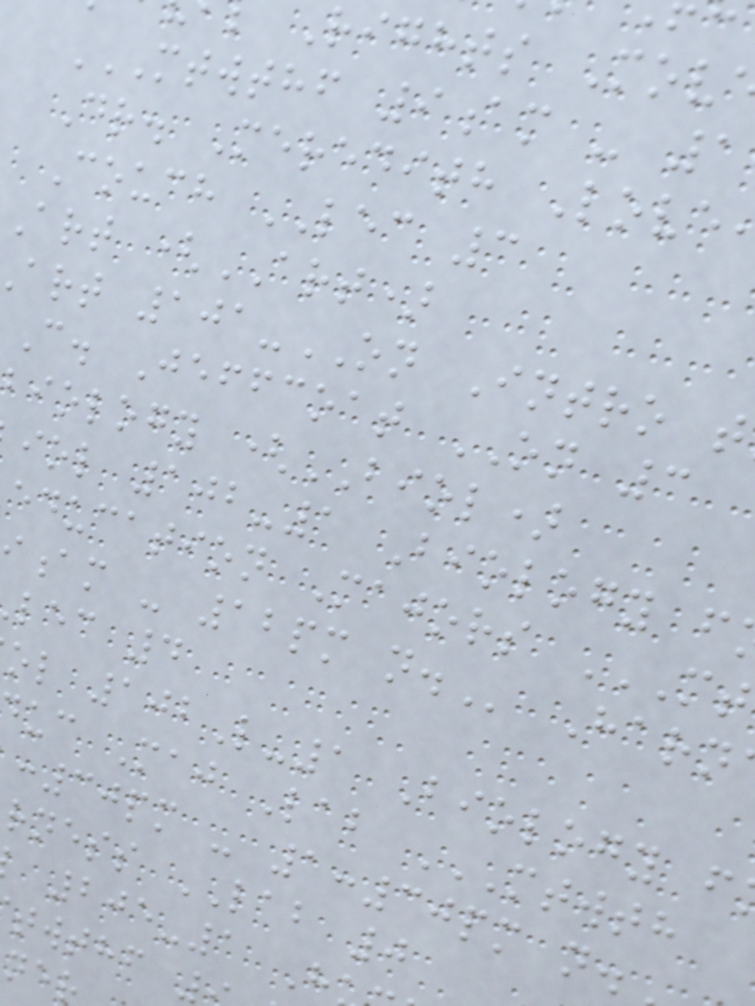Rights Mov
Dr. Meredith Love
Couch LEC 3
art (ART)
art 101-ON Intro t
C. Jeffcoat ON 3
biology (BIOL)
iol 102-1 Biology f
education Majors
am - 12pm
lec 4
ol 102L-1 Biology f
:30pm - 1:30pm
rness LAB 0
205-1 H
